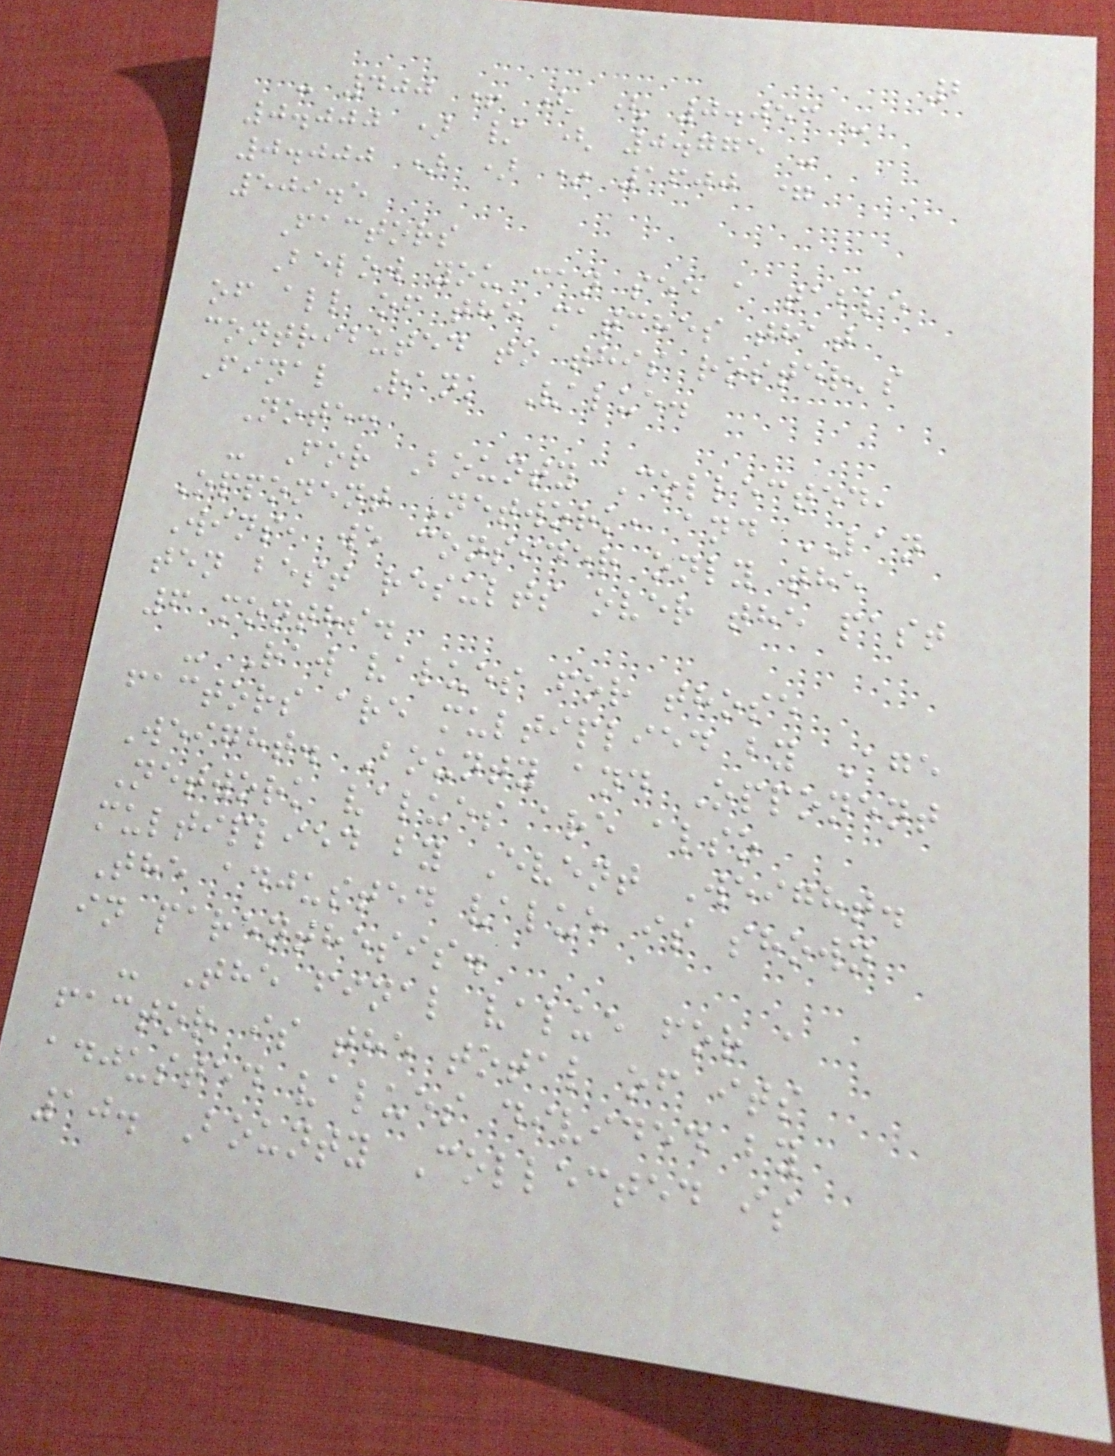2
- 400 + ( ( 0.053 -
0.000 ) / ( 0.775 -
0.000 ) ) * 1600 =
509.5
Factors
Below you can see a table
of all of the matches that
contributed to this roster's
Final Rank Value.
Note:
- For Bounty Collected,
Opponent Network, and LAN
Wins, we consider only the
ten best results over the past
6 months.
- Raw values for those
factors are multiplied by Age
Weight. Bounty and Opponent
Network values are also
multiplied by Event Weight.
The adjusted value is shown
in parenthesis.
- The final value for a
factor is the total of its
adjusted values divided by
10. Bounty Collected is
